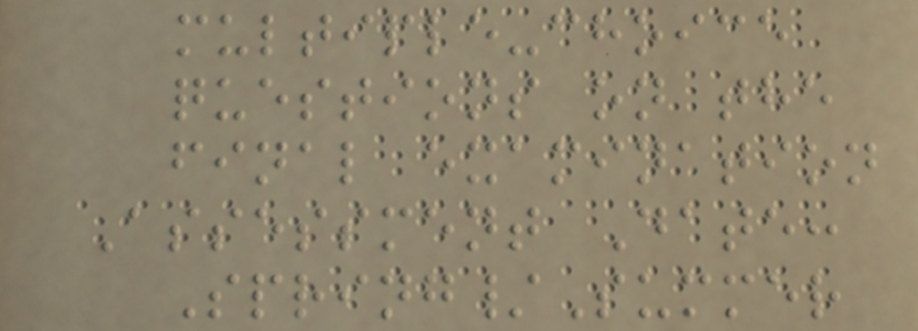multiple-choice
questions on the
final examination
Assessment Date:
Spring/Summer
